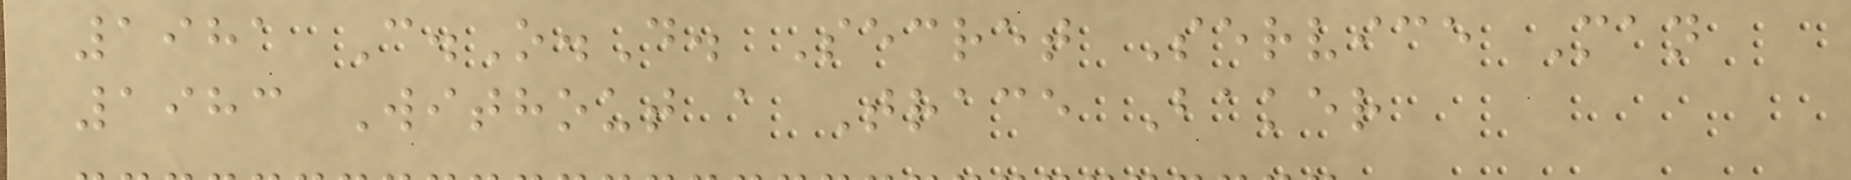1981 C.O.D. Secret Service Man
1983 Without a Trace Baker
